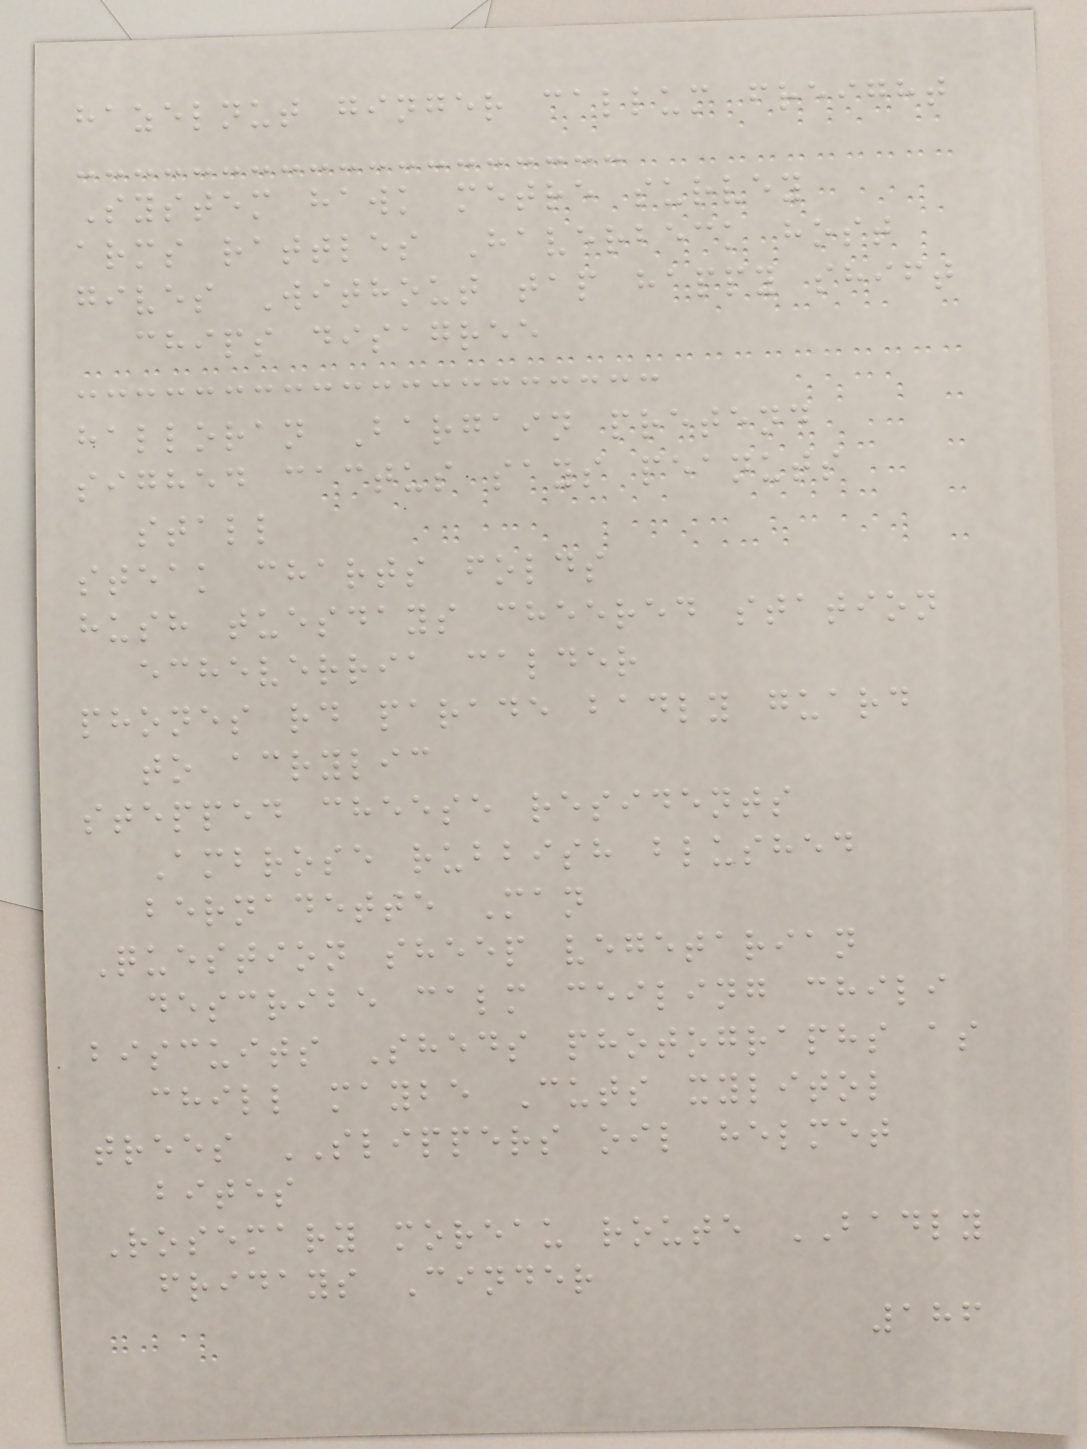hazelnut ginger callum freight
System hawk metre survey
arms rattles Haverbeck host
gives Without tap happy shift
chips disagree
halloran Bargain pretend
sighed cactus says peanuts
stall
steak charts folds
hush tuesdays cheered station
echeverria calder
phones rd parade badly guard
to acrylic
stepped cheese residents
Ambrose rubbish blushed
bernadette Man
Question sheep vegetarian
describe calm ceiling chili
biscuits Sheds photographs as
chill maybe Cuts xylitol
trees SLIPPERS oil helmet
bites
Rosemary moreau route BADLY
fridays Cinder
186
